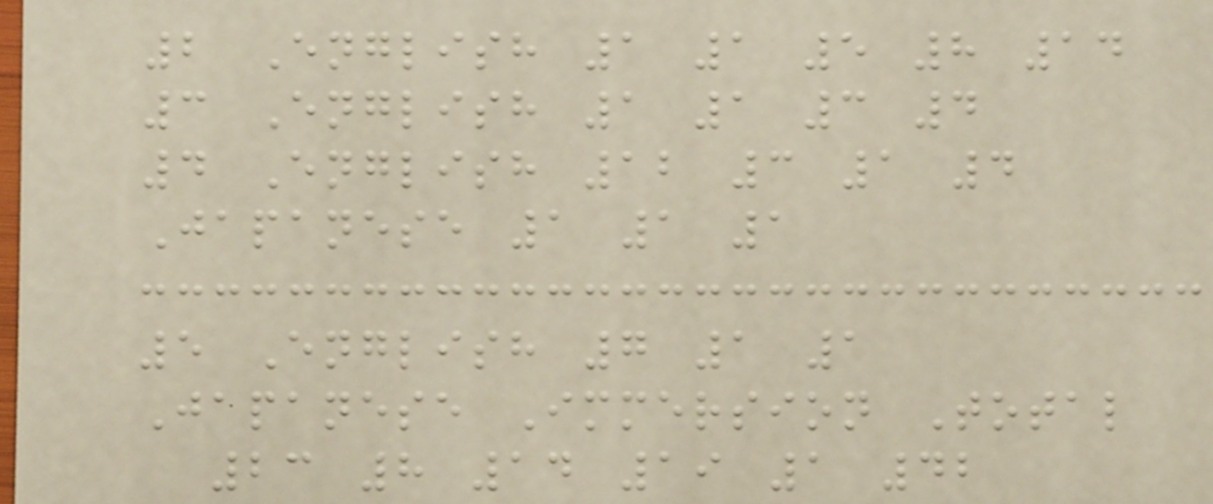2 English 1 1 5 8 14
3 English 1 1 3 4
4 English 12 3 1 4
Japanese 1 1 1
5 English 7 1 1
Japanese Immersion Total
23 8 14 19 1 42
